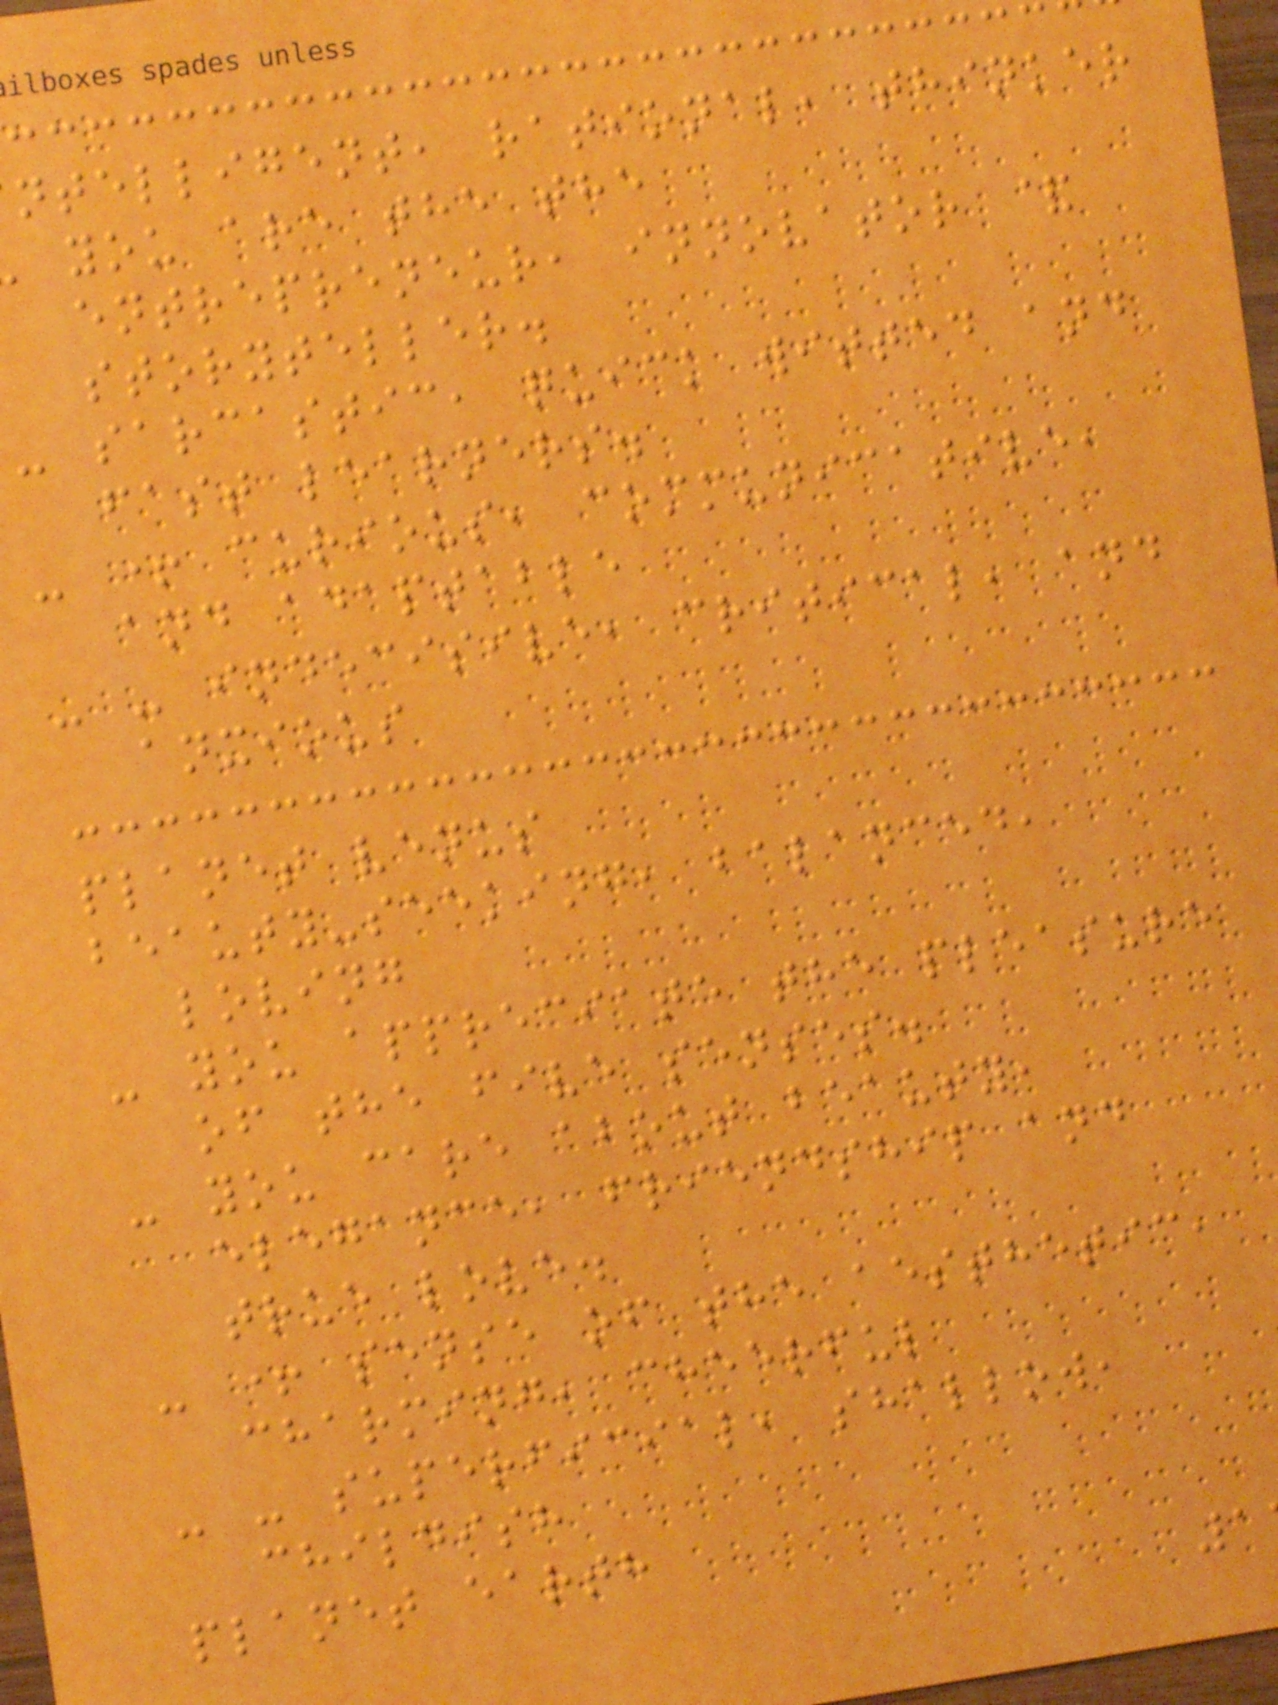ntelligent, rational, thinker
you are the the
entrepreneur, innovator &
storyteller.
- sarcastic, quick witted and
fast learners.
- + curious, communicative,
and adaptable
- - indecisive, critical, and
anxious
planet venus
beauty-seeking, balanced,
loving
- you appreciate the pleasure
of the five senses.
- you care about beauty,
elegance, friendship and
true love.
- + sense of the aesthetic,
charming, cheerful
- - superficial, shallow,
childish
planet earth
